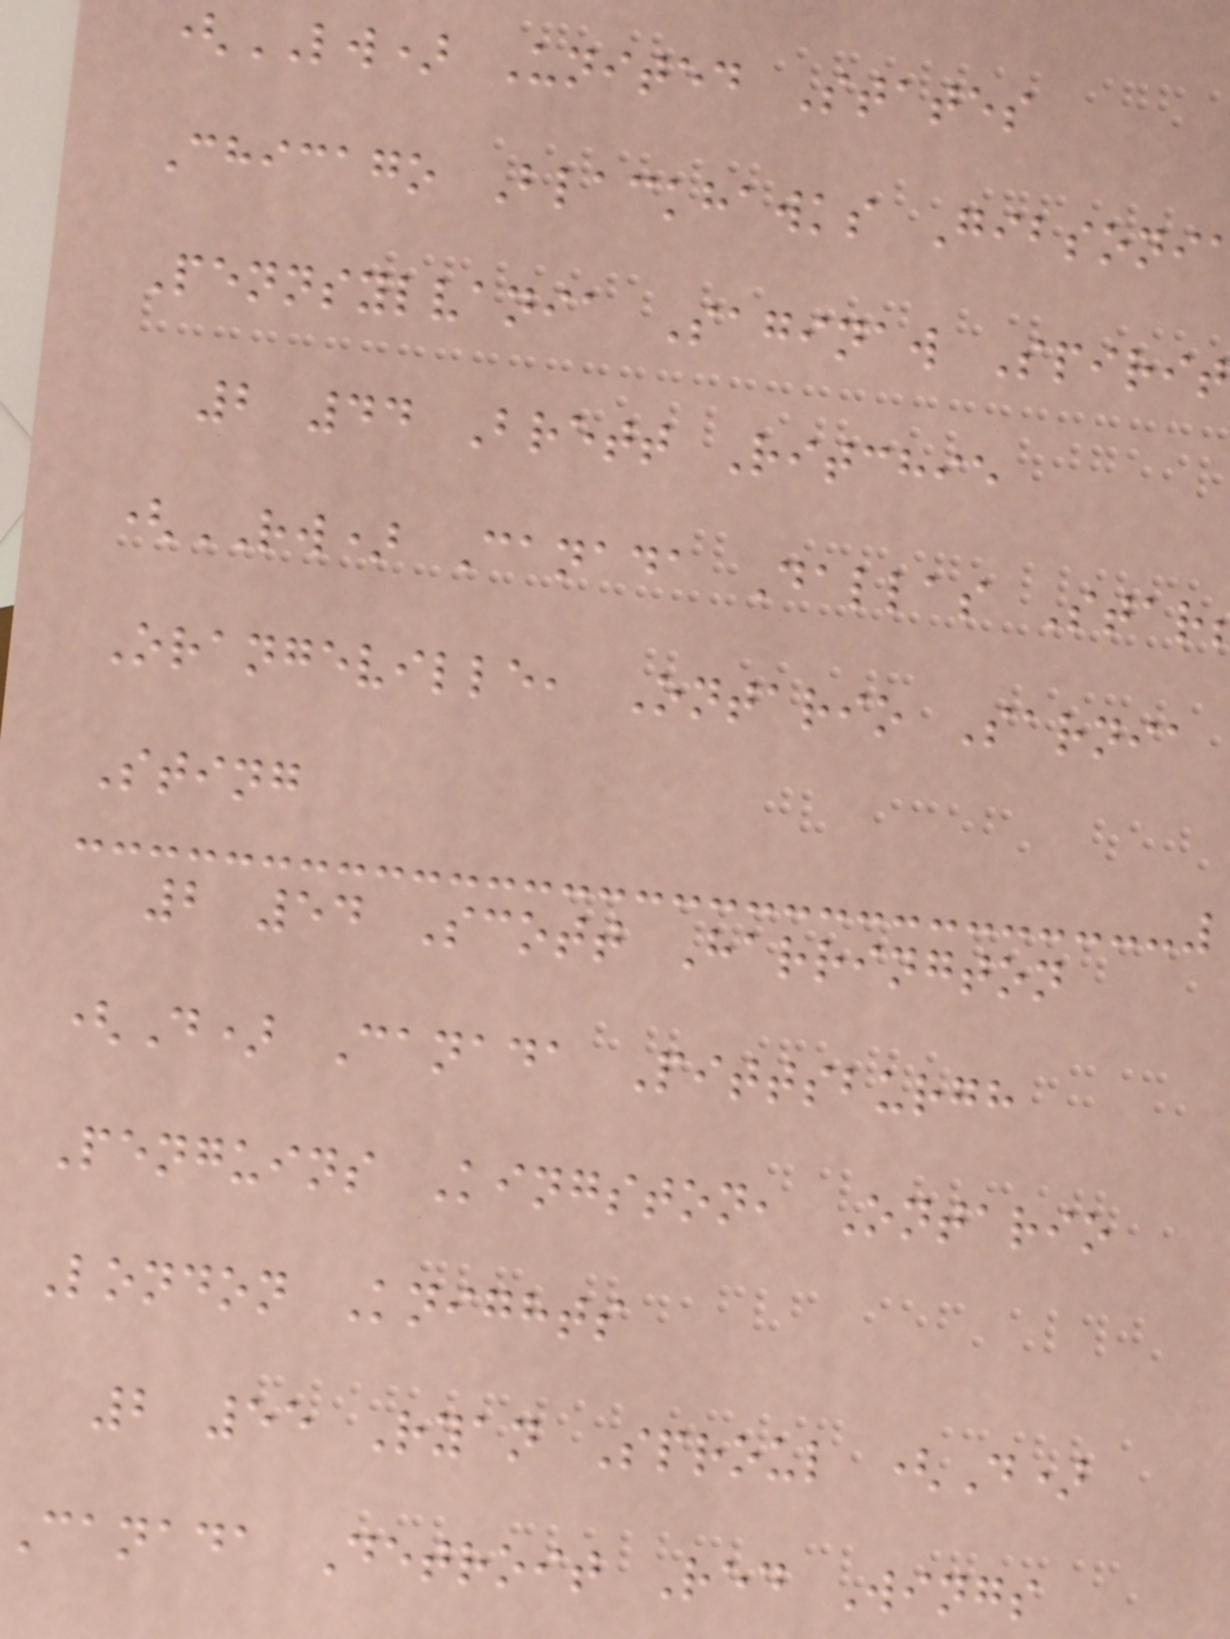(LW) United States
Chicago Blackhawks Gibsoni
Pennsylvania Saginaw Spirit
2 44 Brett Ritchie
(RW) Canada Dallas Star
Orangeville, Ontario Sarnia
Sting
2 54 Scott Harrington
(D) Canada Pittsburgh
Penguins Kingston, Ontario
London Knights
2 55 Ryan Sproul (D)
Canada Detroit Red Wings
